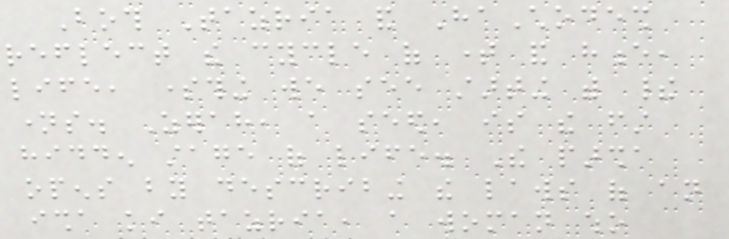Both Tazria and HaChodesh
reflect the cycle of time and hence,
life, something we see starting with their
names. Zerah, a seed, is the first
hidden stage of life. The parsha
opens by describing the laws of an
isha ki tazria, a woman who
